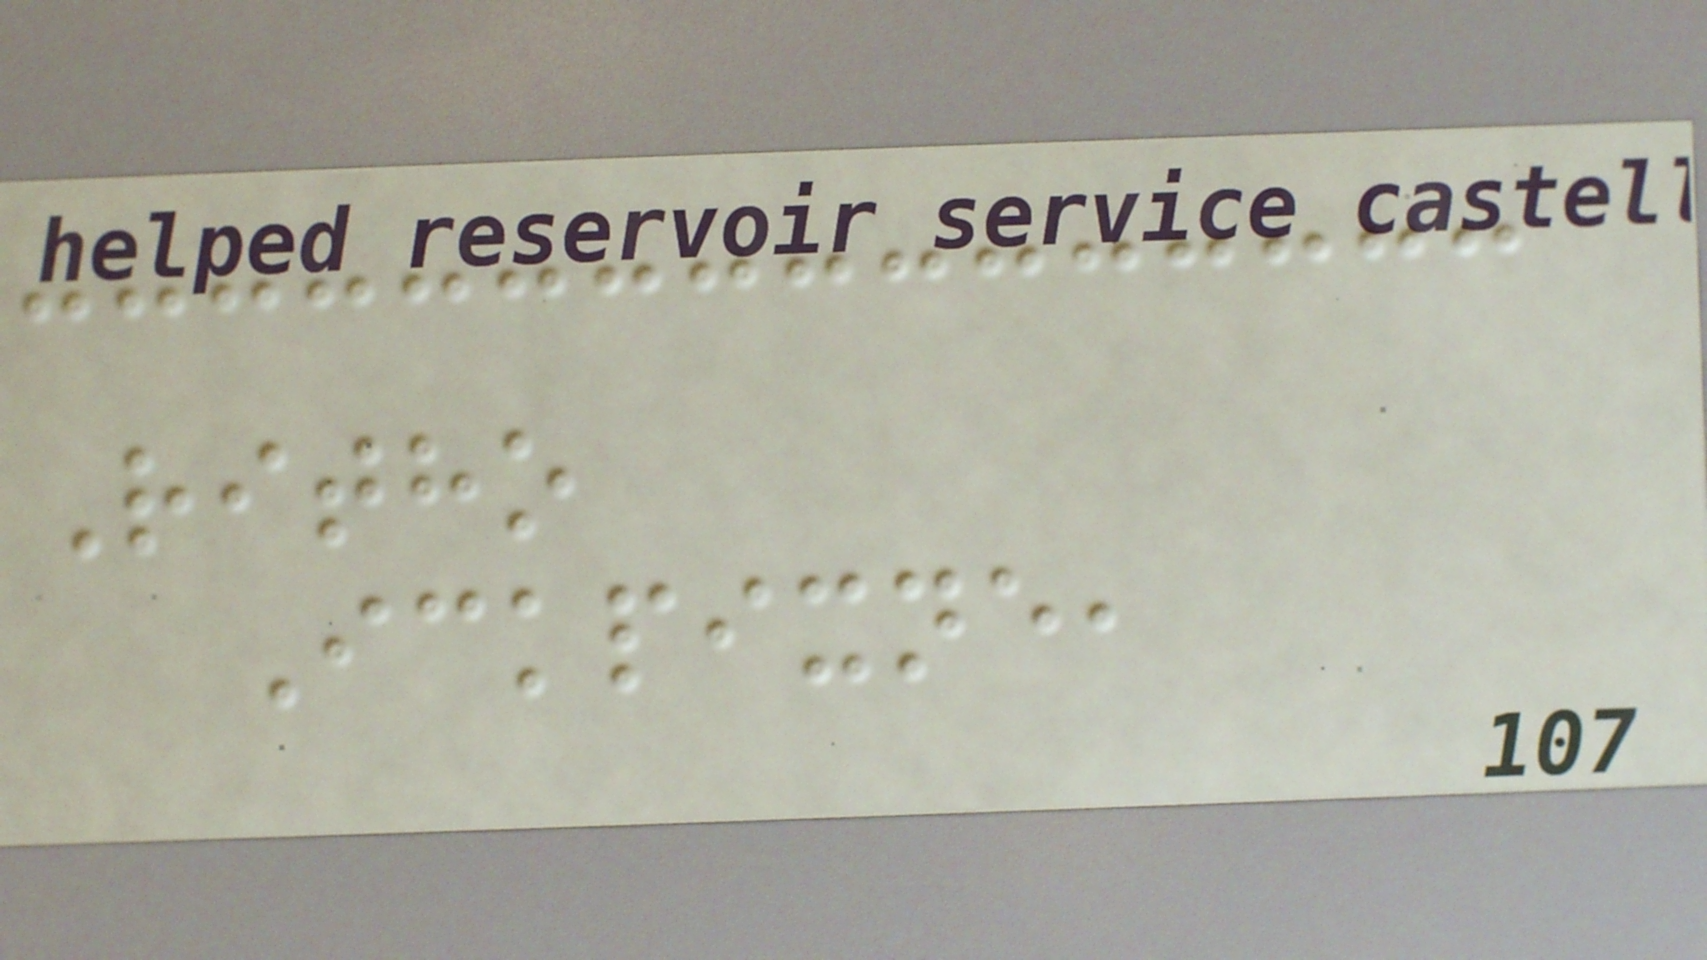Ritho
Ickpixne,
